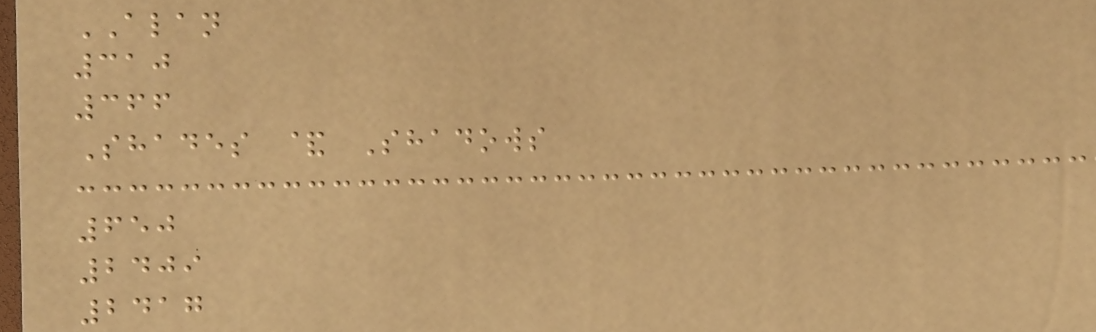ALAN
310
366
Shades & Shadows
650
2409
2417
